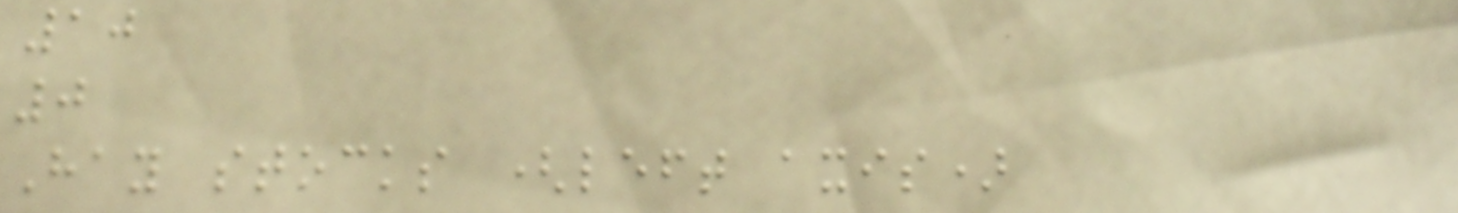10
0
Hay stocks (left axis)
